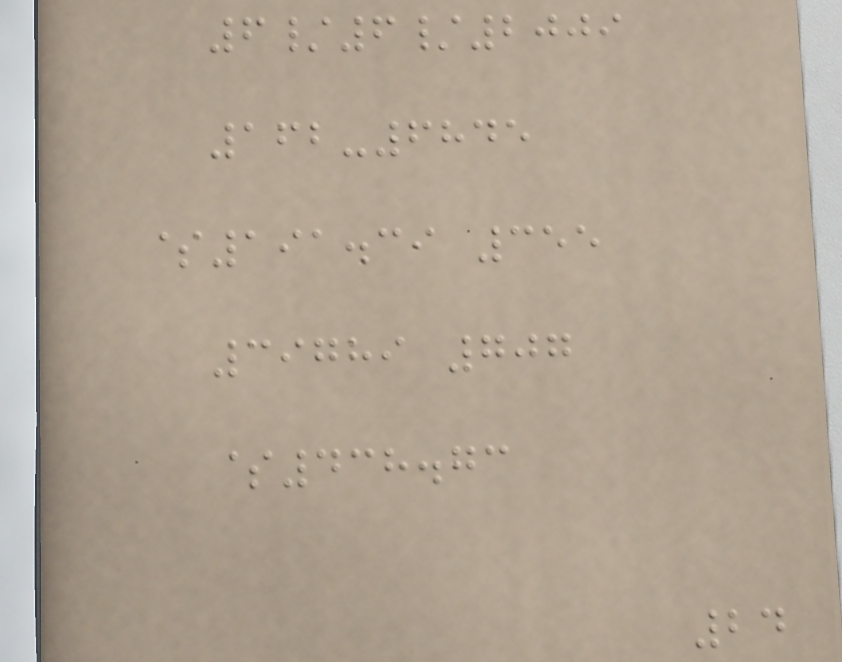6/6/2009
162-6845
$191.39 355
39789 707
$438.73
24
